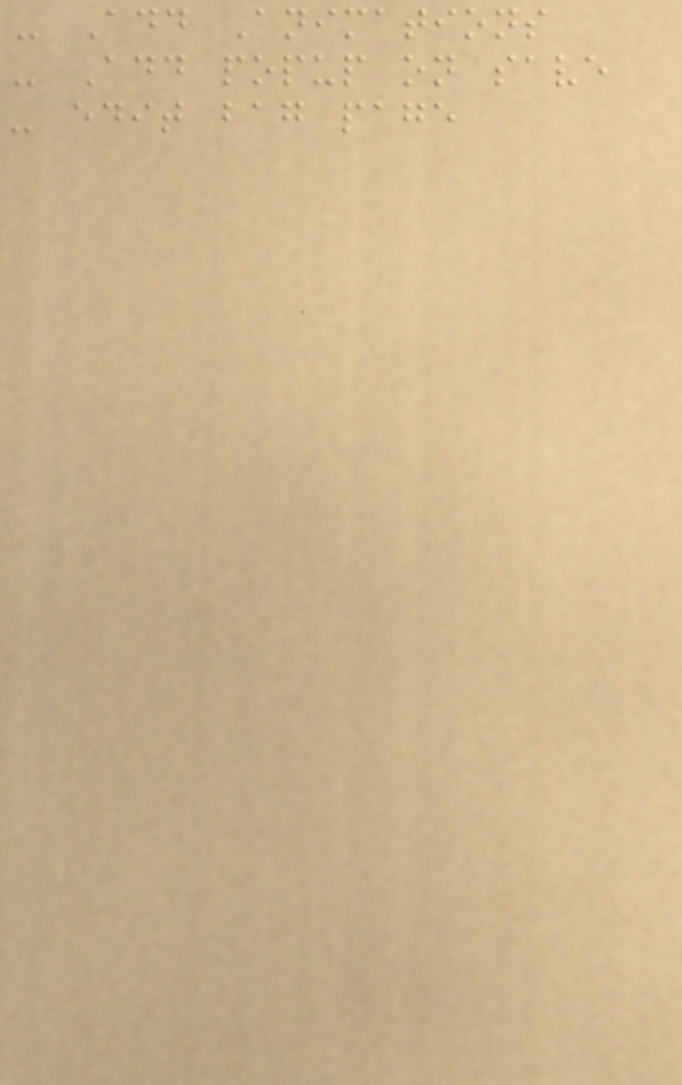- Add Animations
- Add popup on save
- edit bag page
